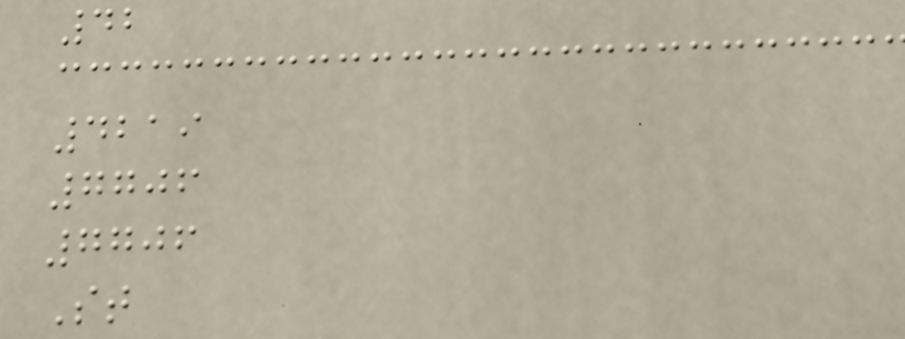42
4219
7706
7706
St
